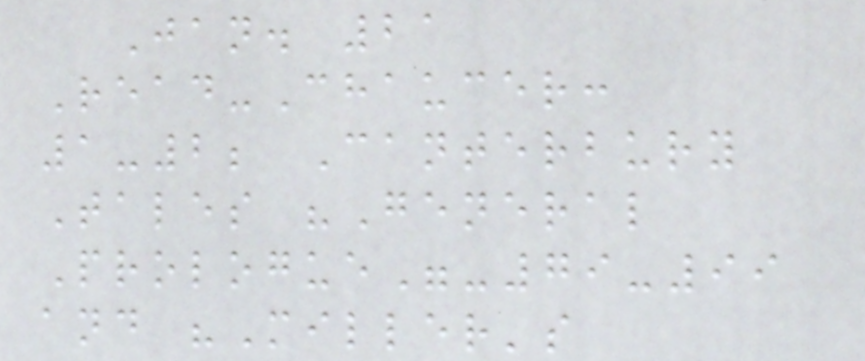Jan. 21
Read-Chaucer:
1-2; Canterbury
Tales "General
Prologue"-79-99
and "Miller's
